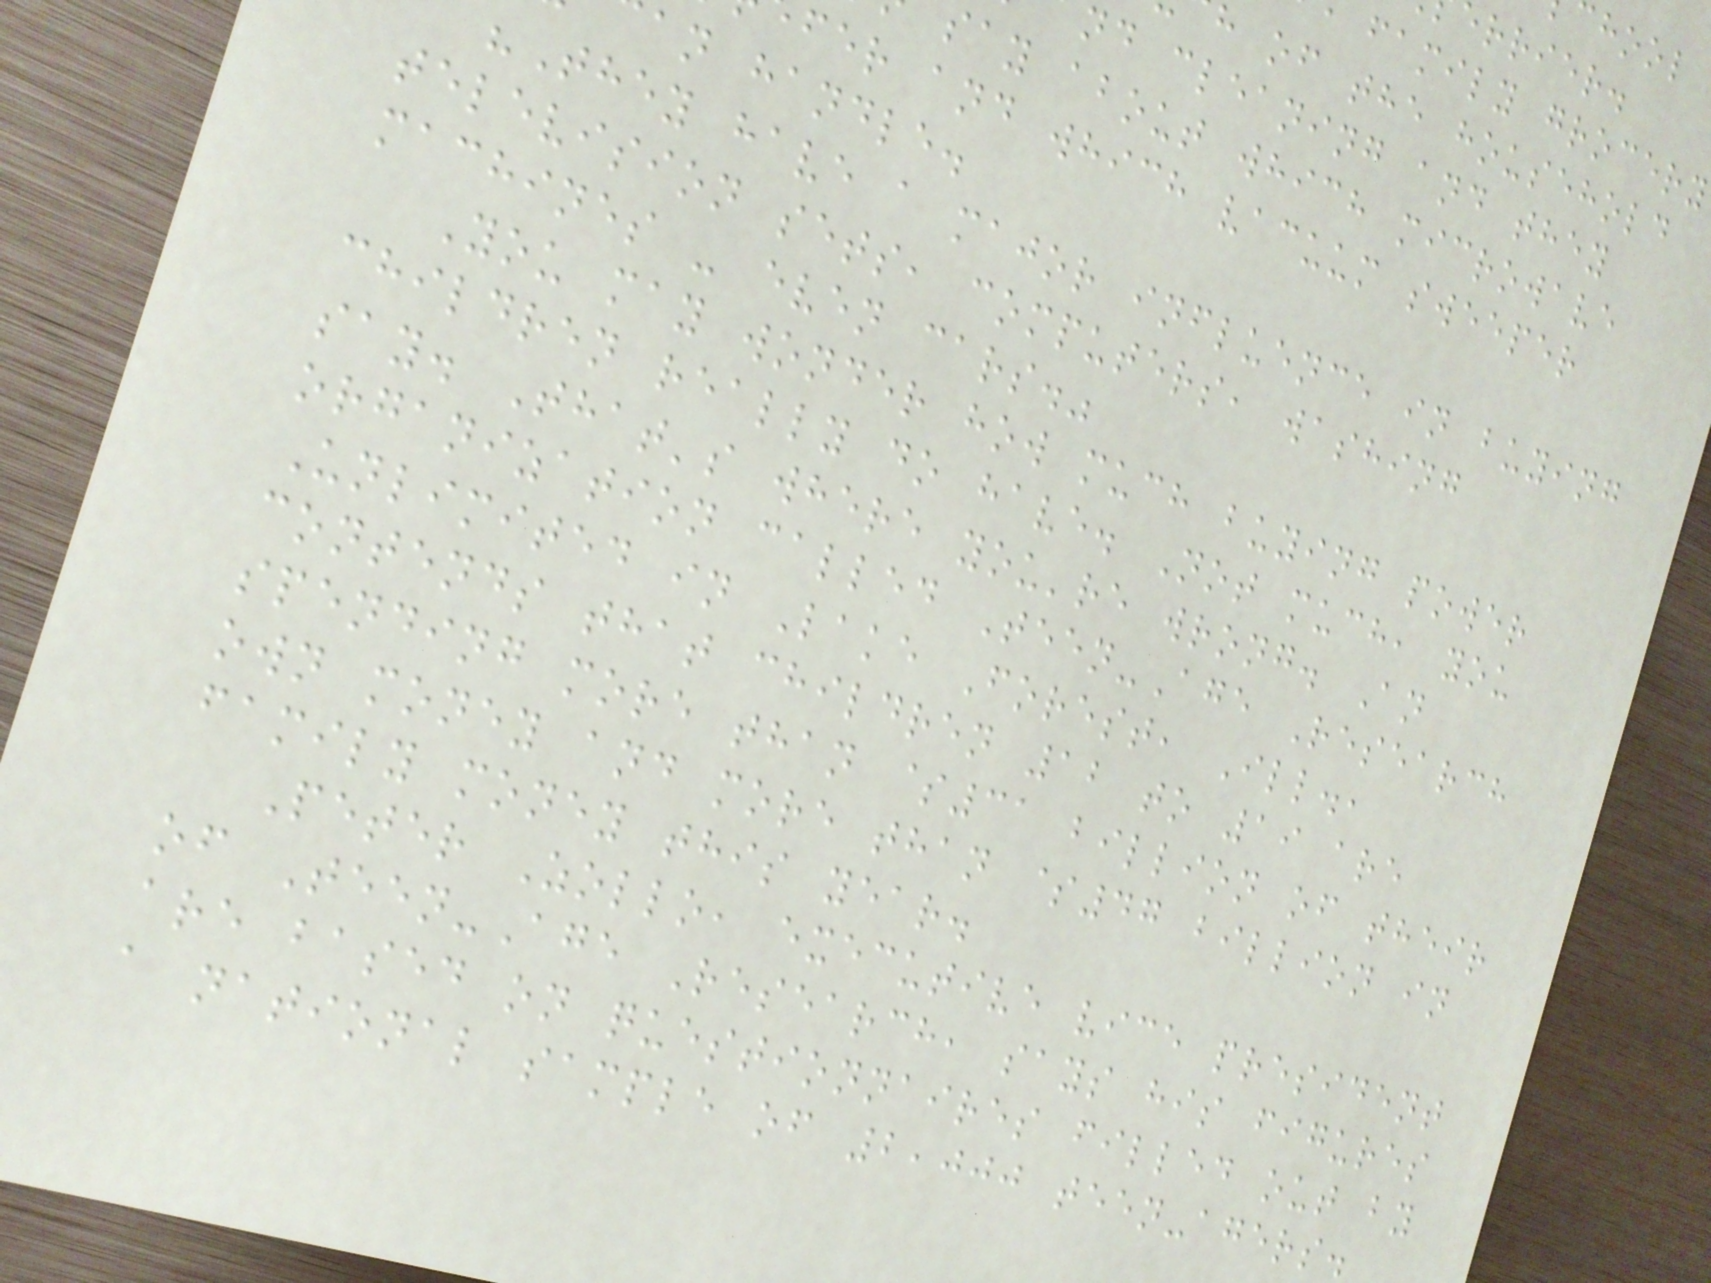family grocery
h of the household
nd cleaning and they
say about which microwave
fer and which vacuum sweeper
an handle.
"They have a major influence in buying
television sets, computers, washing
machines - even cars."
You may wonder how much buying power
children really do have. Not much, you
say. That's where you're wrong. An
organization called Teen-Age Research
Unlimited in Lake Forest, Ill.,
contends that children 12 to 19 are
spending more than $31 billion of their
own money and more than $47 billion in
family money this year.
Peter Zollo, executive vice president
of Teen-Age Research, says his figures
are based on questionnaires filled out by
a national sample of 2,000 teen-agers.
